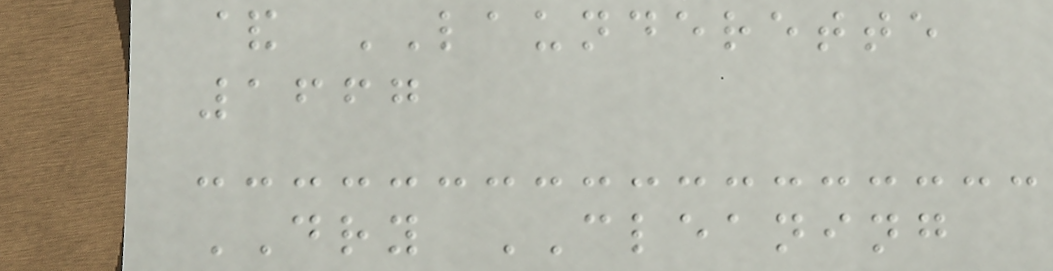& LAUNDERETTE
1667
DRY CLEANING
